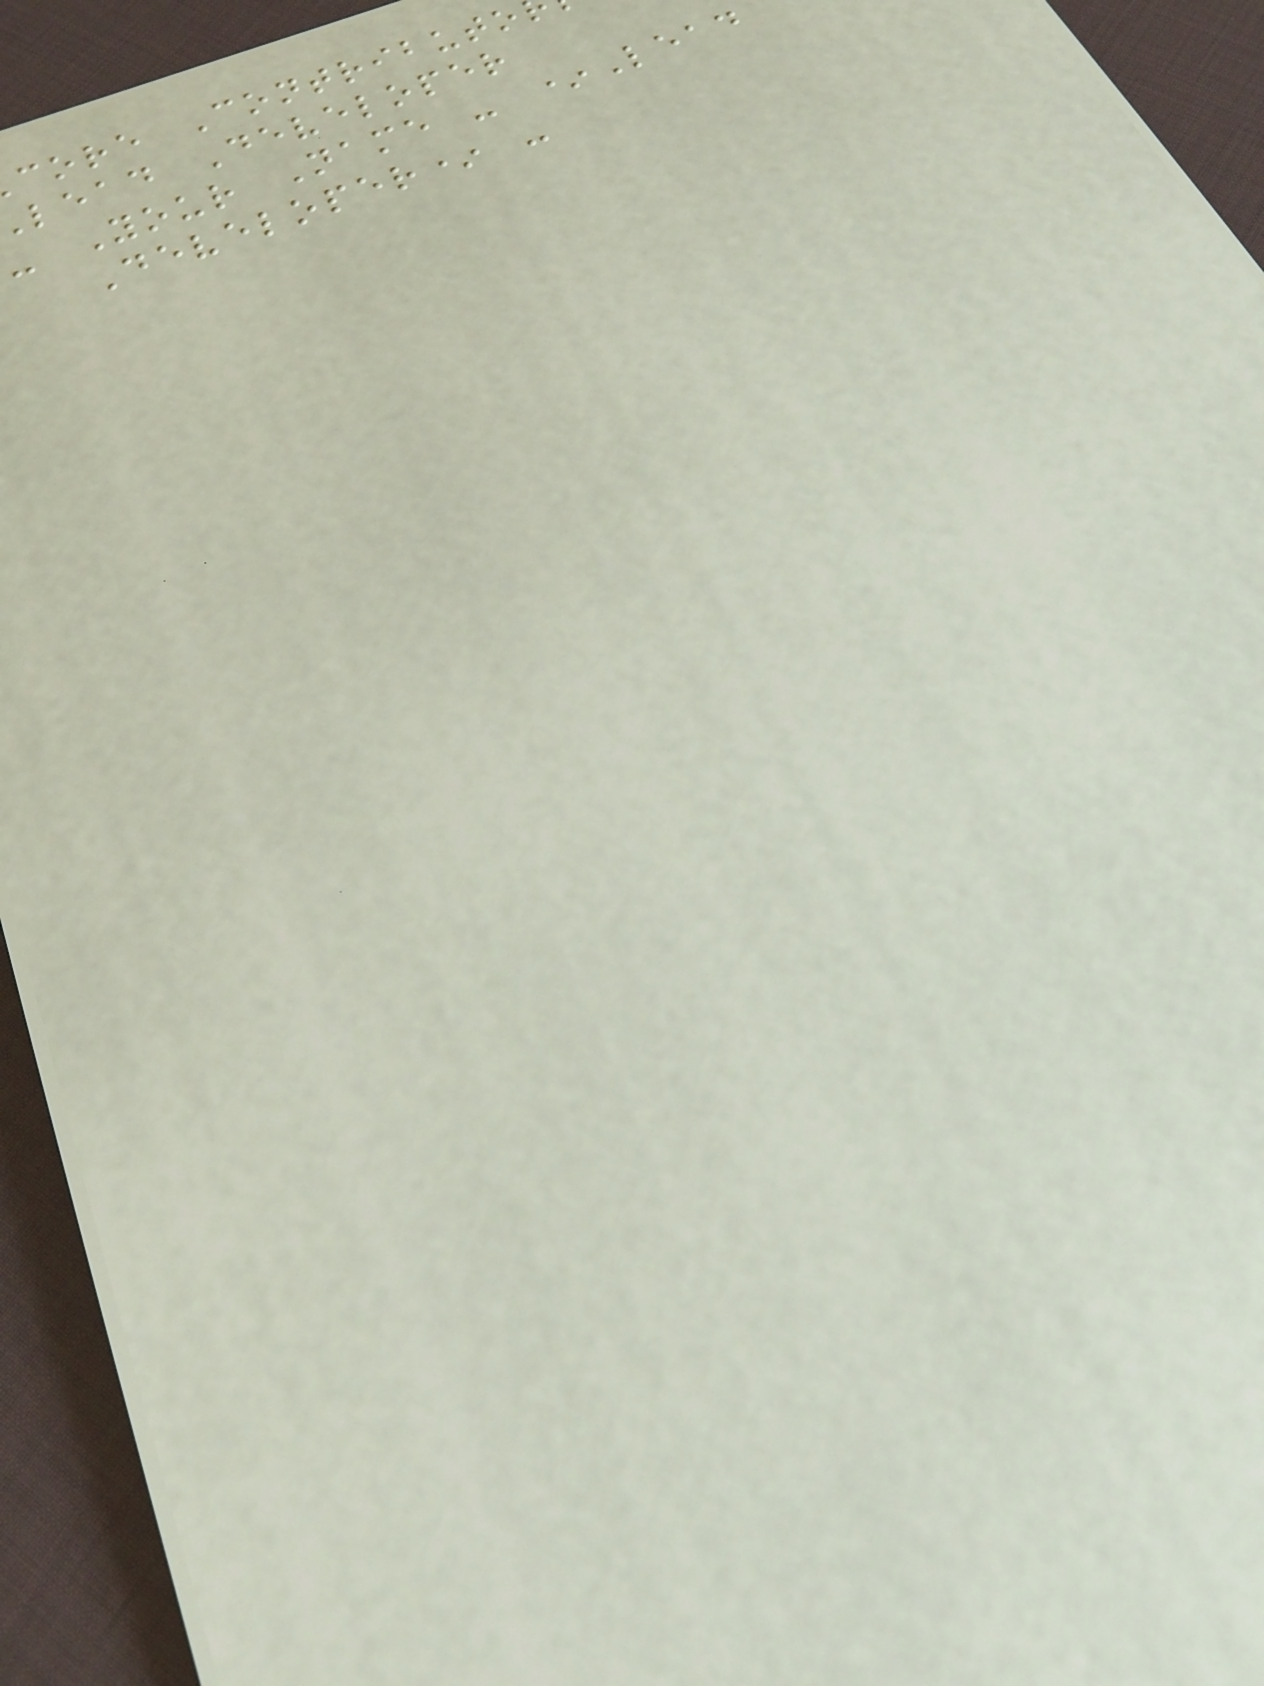core Contributo
lead Developer
- Your Name - *Lead
Developer* -
